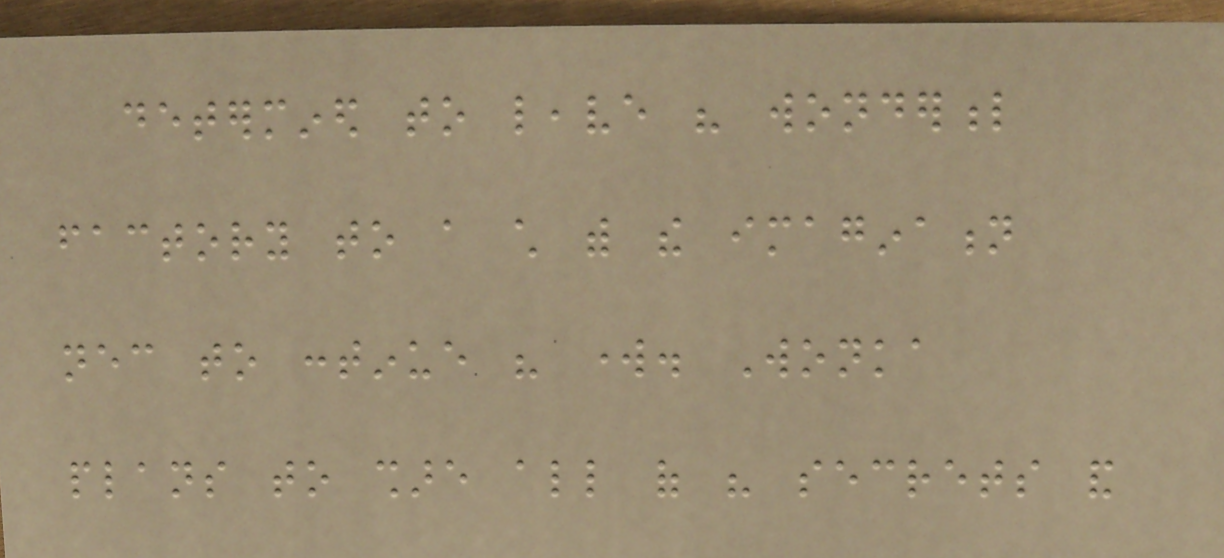determined to leave his wonderful
factory to a child with the imagination
necessary to continue his work. Wonka
plans to share all of his secrets and
